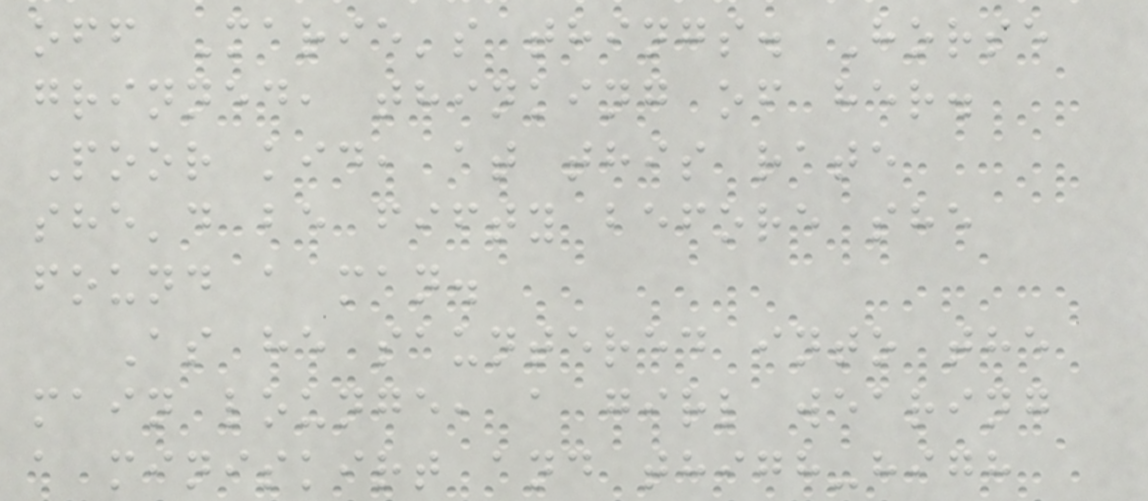off Marie's things. Horse
grinned, thinking of her.
Poor kid, at this rate
she'd be fifty before she
found a man.
As he sauntered into the
main lounge, a girl wearing
a miniskirt and thigh-high
